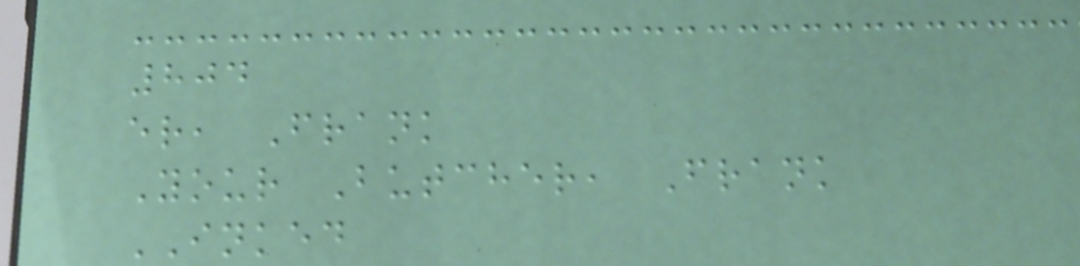804
er, Frank
Your Butcher, Frank
INKED
